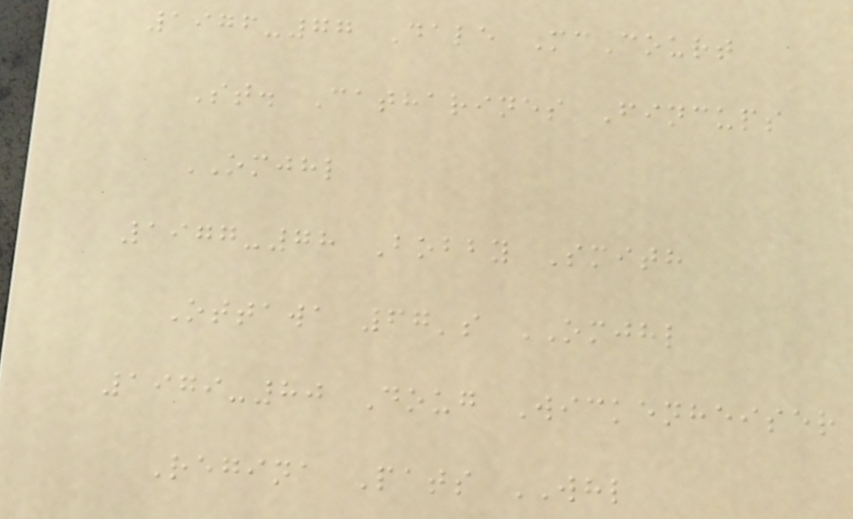1976-77 Dale McCourt
St. Catharines Fincups
OMJHL
1977-78 Bobby Smith
Ottawa 67's OMJHL
1979-80 Doug Wickenheiser
Regina Pats WHL
